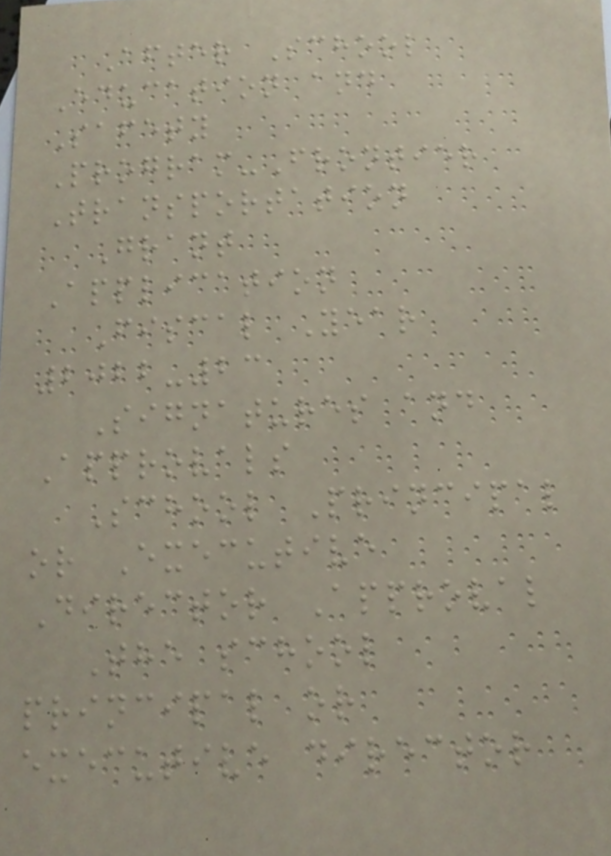After School
Education and
Safety
Program-Frontier
Transportation
Grant
Application
Fiscal Year
2022-23
Signatures and
Approvals
School Principal
or Executive
Director Approval
The school
principal or
executive director
